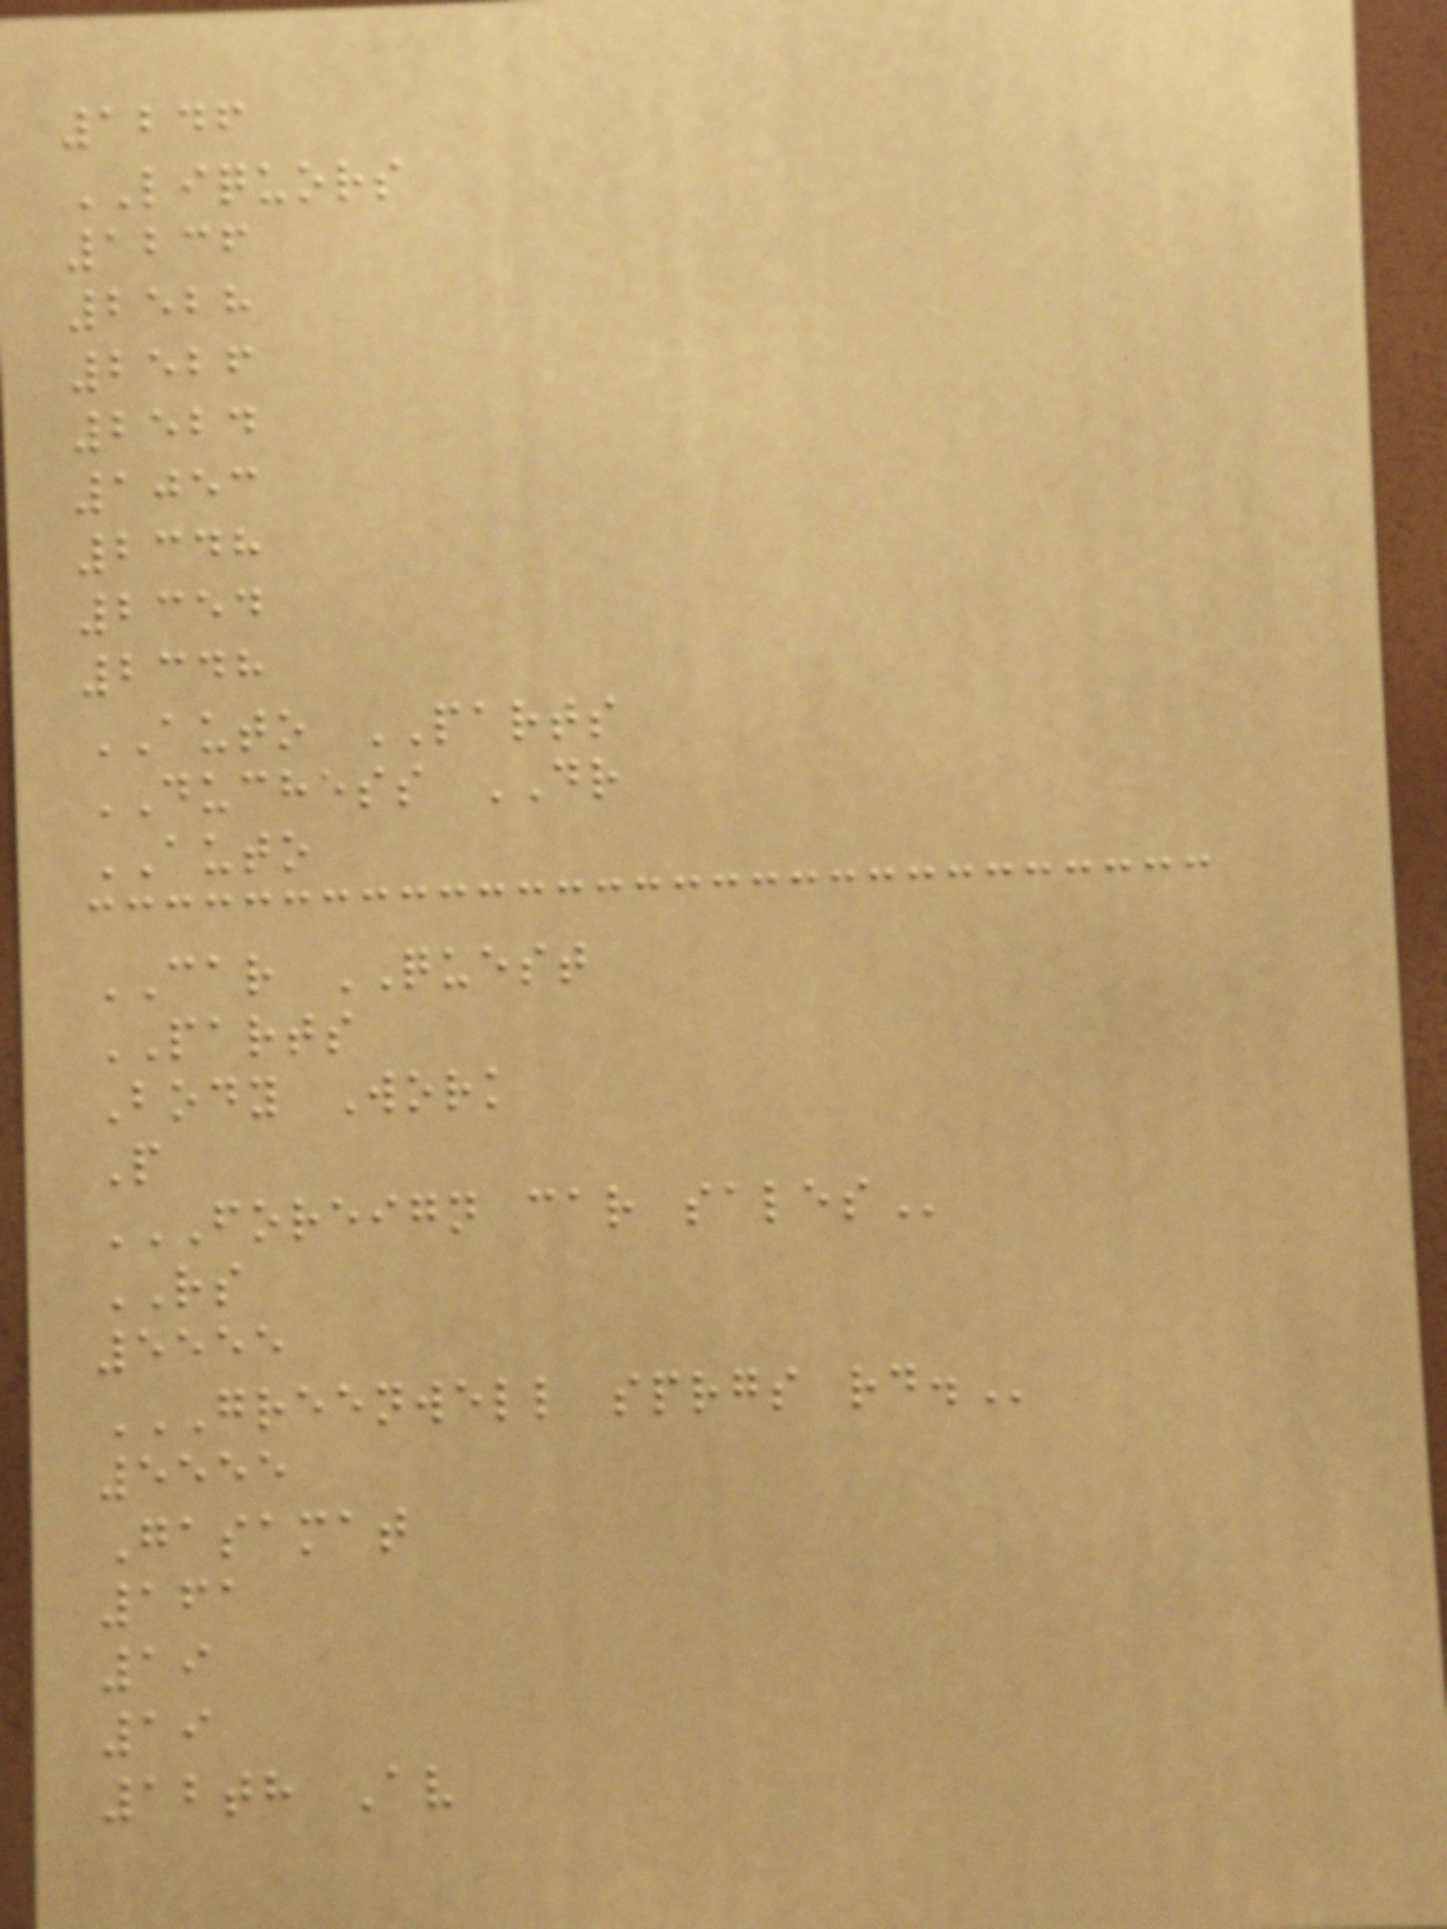1246
LIQUORS
1236
2528
2526
2524
1053
2348
2354
2348
AUTO PARTS
DUCHESS DR
AUTO
CAR QUEST
PARTS
Body Work
P
FOREIGN CAR SALES
RS
5555
GREENWELL SPRGS RD.
5555
Gasamat
161
19
19
12th Av
